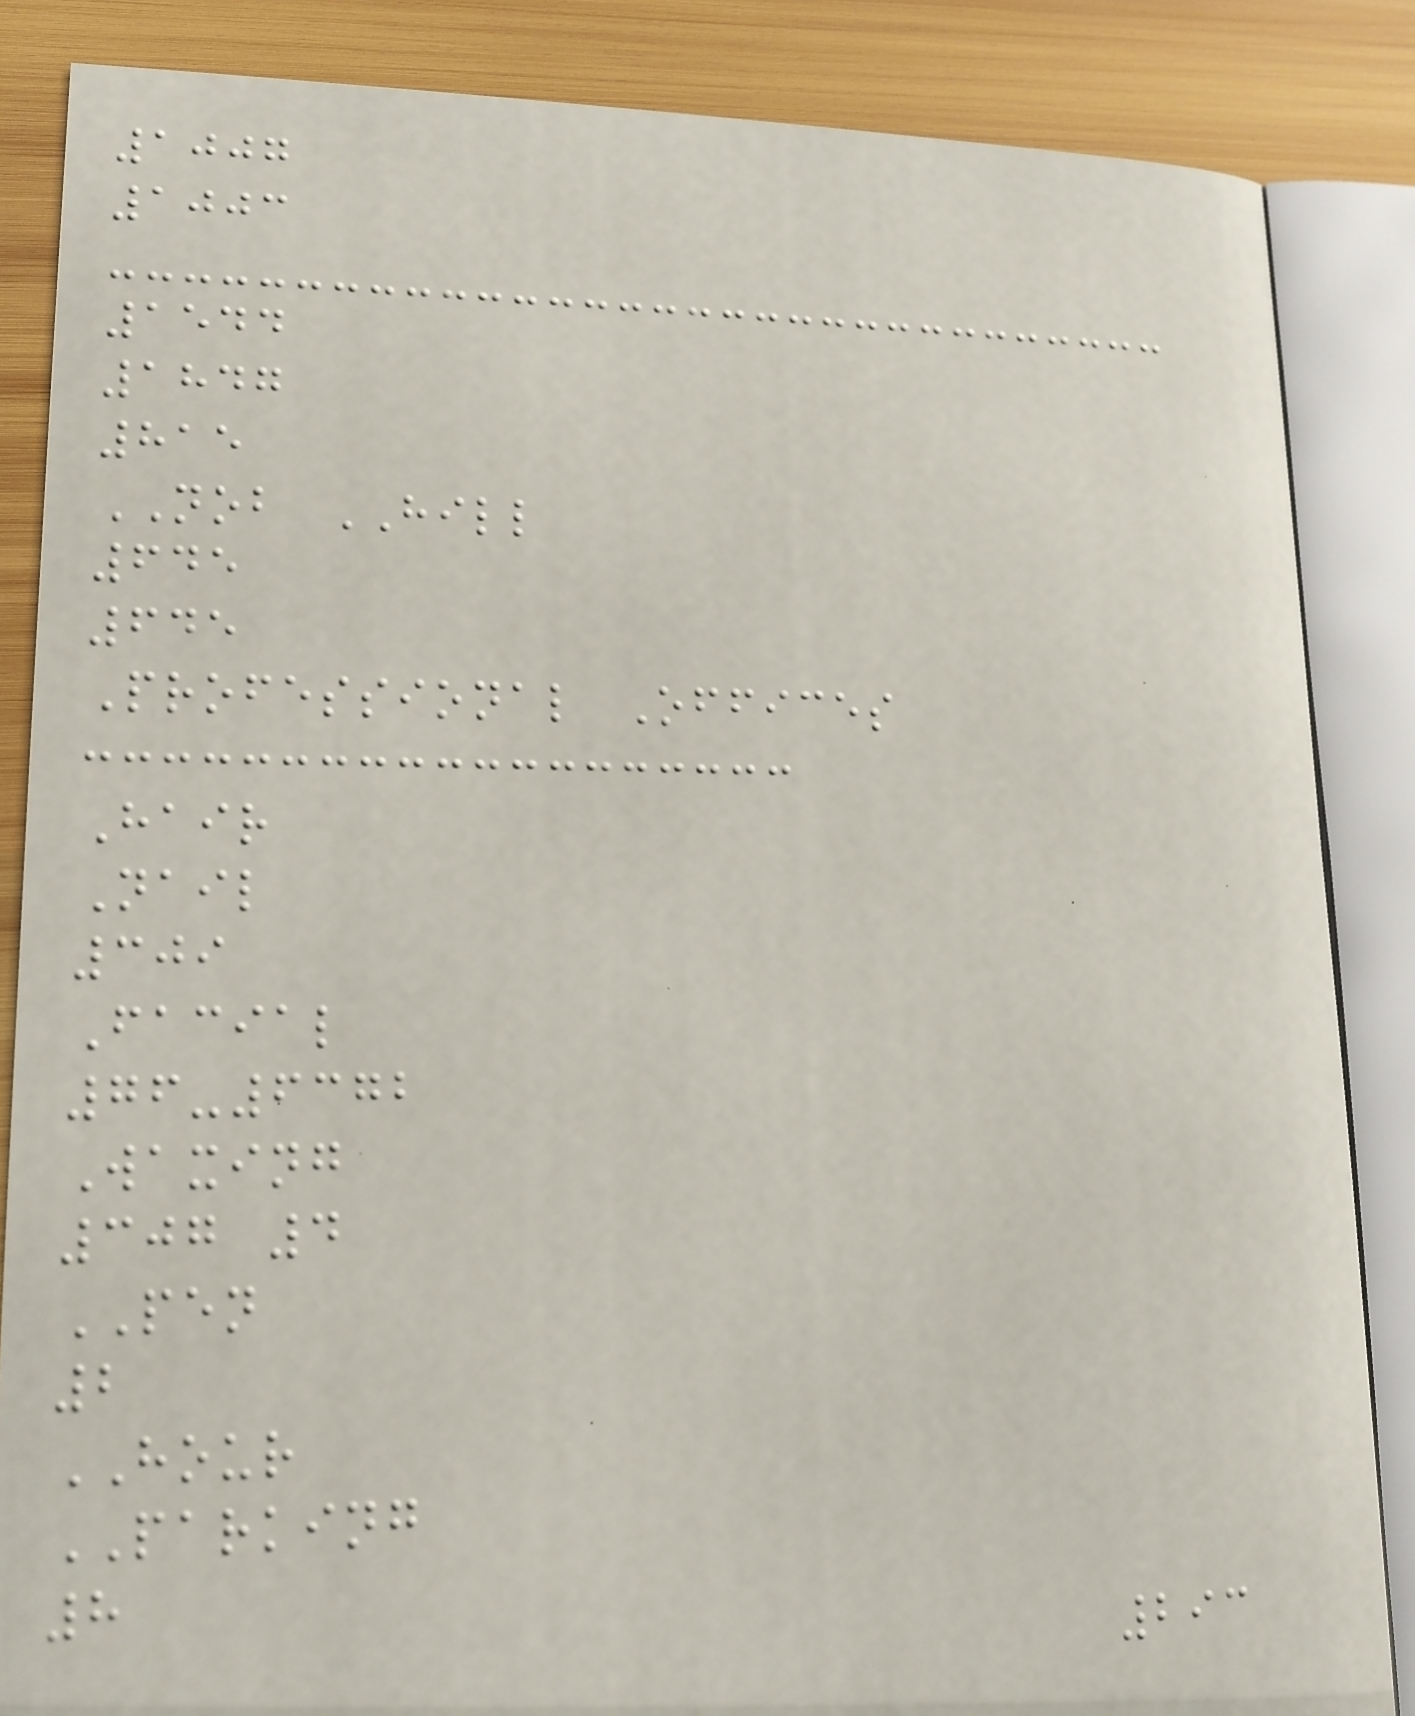1007
1003
1544
1847
815
NOB HILL
645
645
Professional Offices
Hair
Nail
309
Facial
76-6372
Waxing
307 4
PEN
2
HOUR
PARKING
8
293
